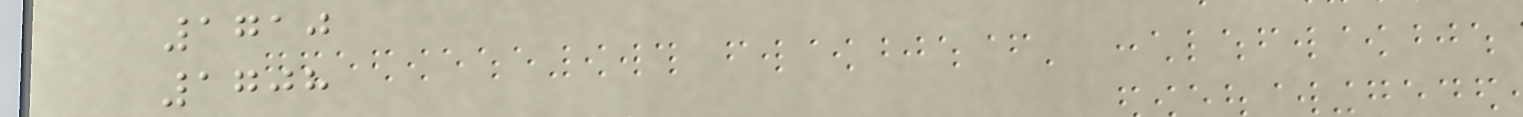1710
1708
